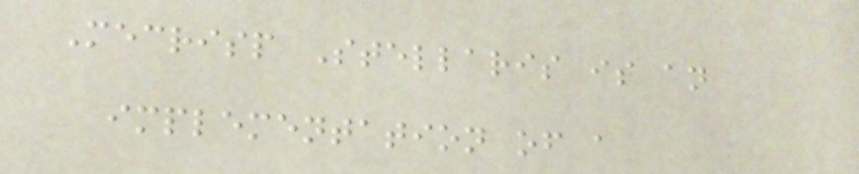Mecrisp Stellaris is an
implementation of a
